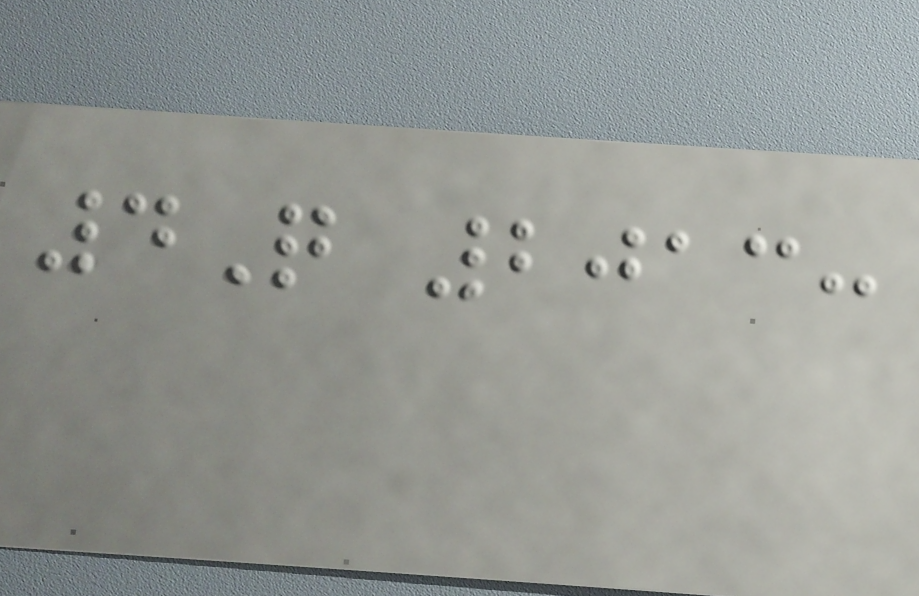4Q 2013:
